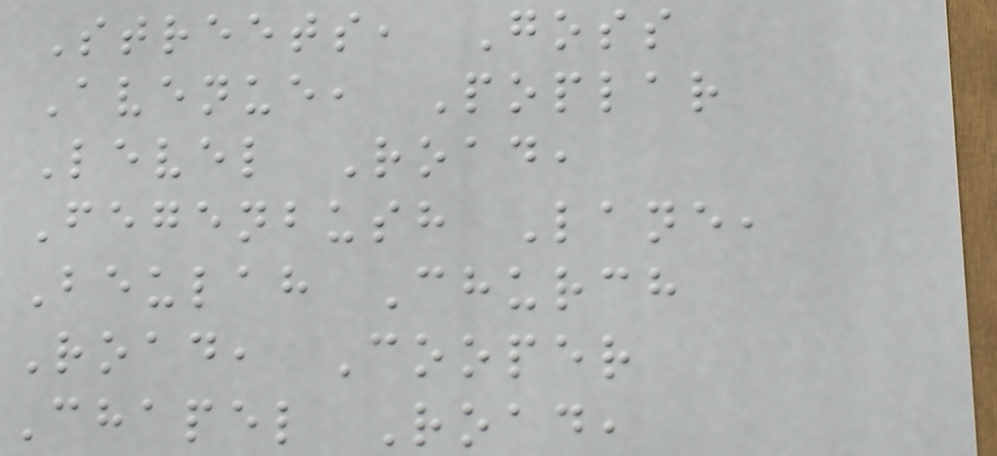Streets, Goss
Avenue, Poplar
Level Road,
Fegenbush Lane,
Beulah Church
Road, Cooper
Chapel Road,
